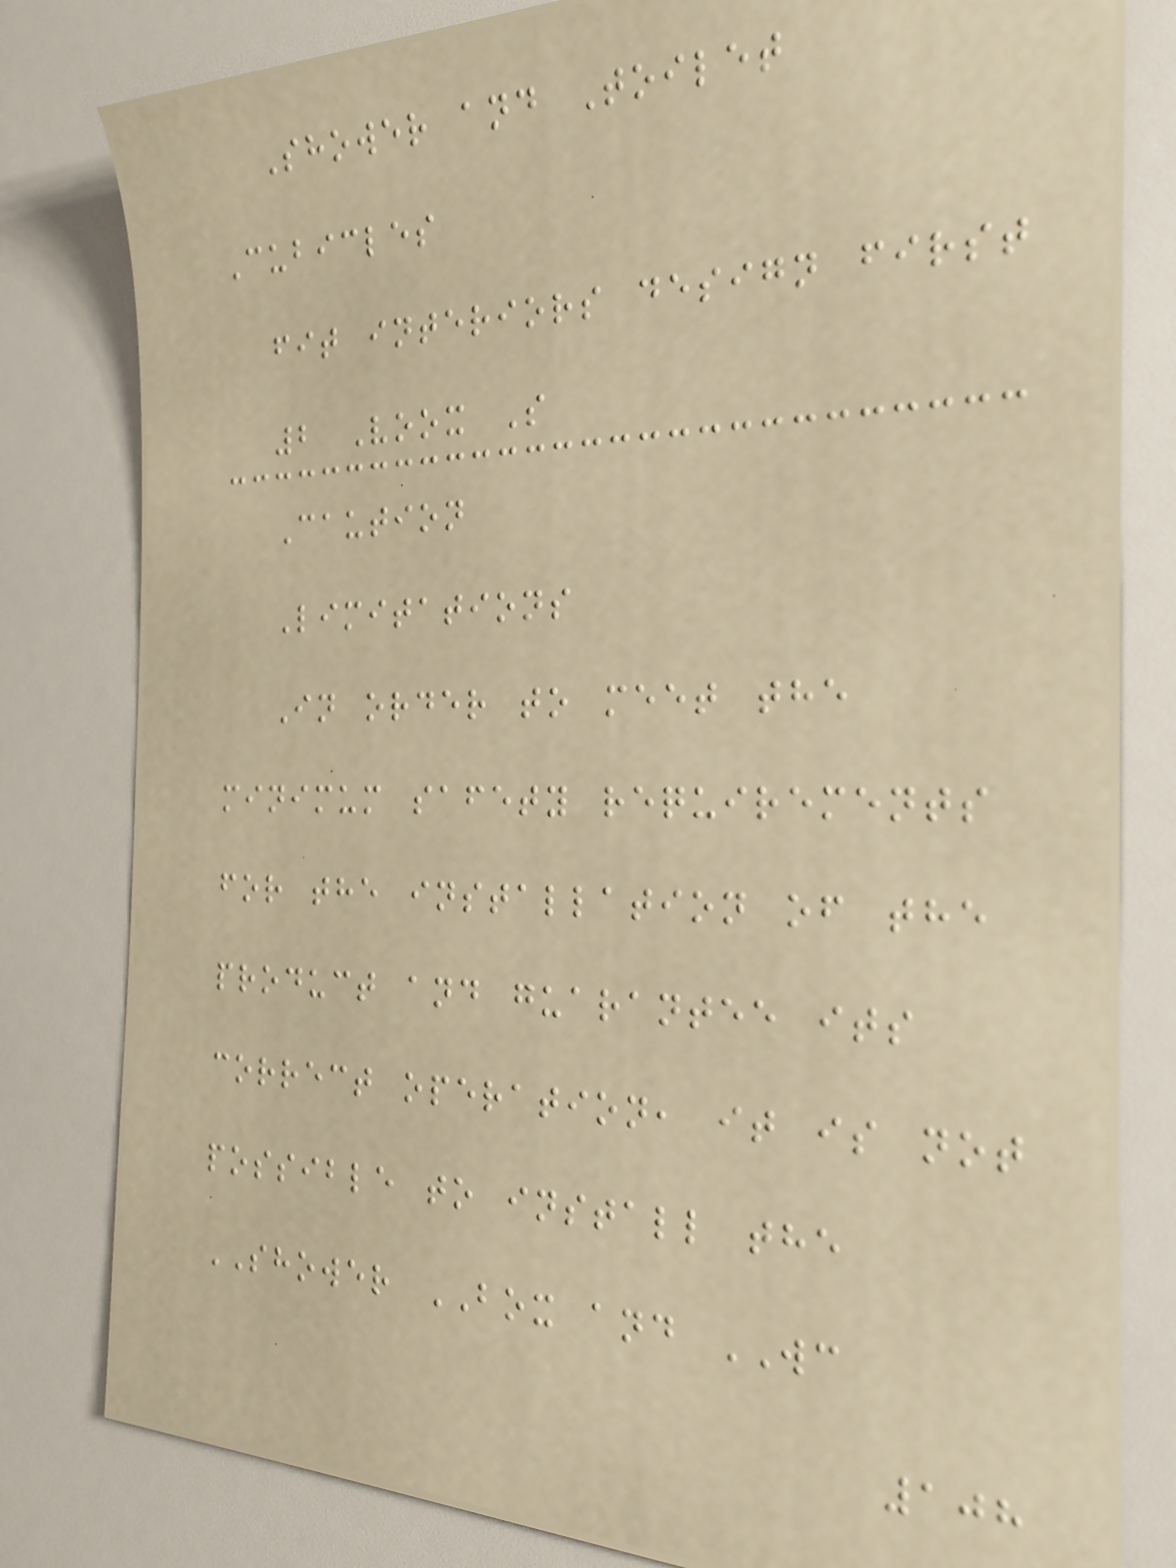Shower and Toilet
Cubicles
fit interiors design first
2 Voox S
Caution
Limitations
In order to meet the
minimum safety requirements
for the installation of the
product and guarantee its
correct operation, it is not
possible to install the
SHOWER BOX and WC
108
